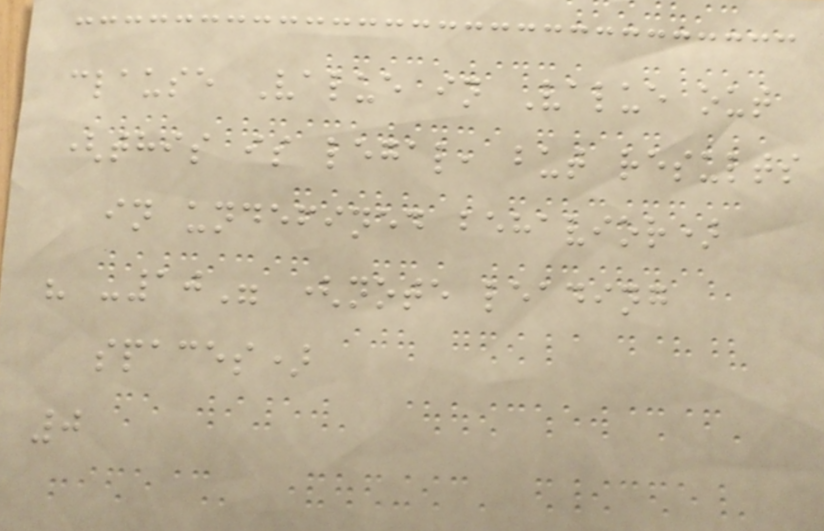clause Value in Value out
(this is legal, but results
in undefined behavior)
" -10" (note leading
spaces)
0
